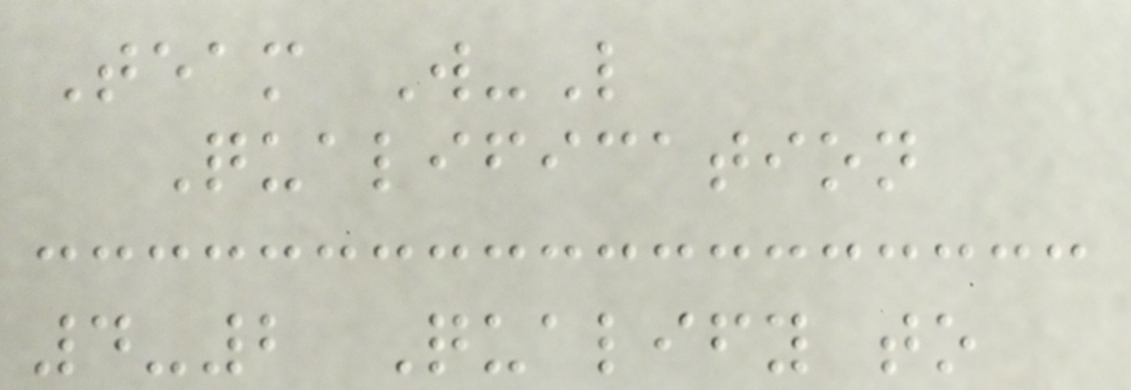Team W-L
Qualification
4-2 Qualify to
